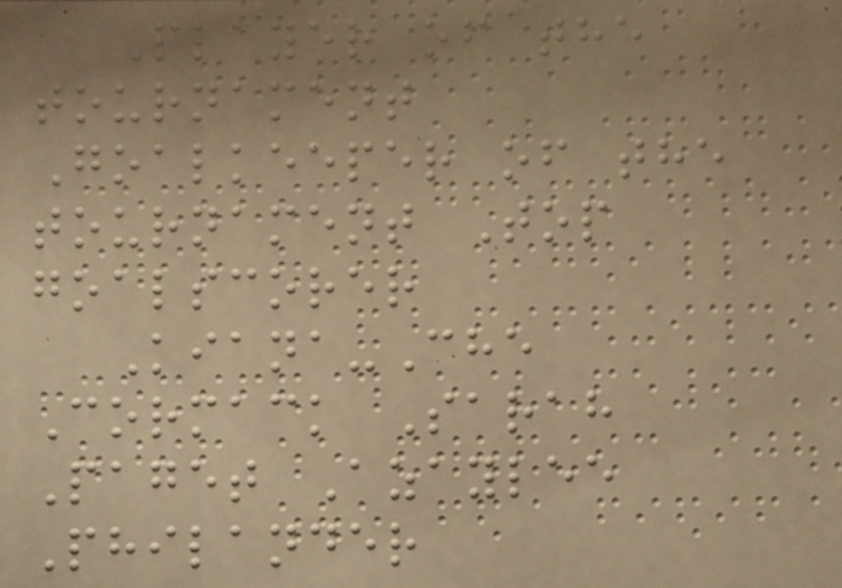Player of the
tournament
Goalkeeper of the
tournament Top
goalscorer
Kiana-Che
Cormack Sarah
Paget Azaylee
Philander
